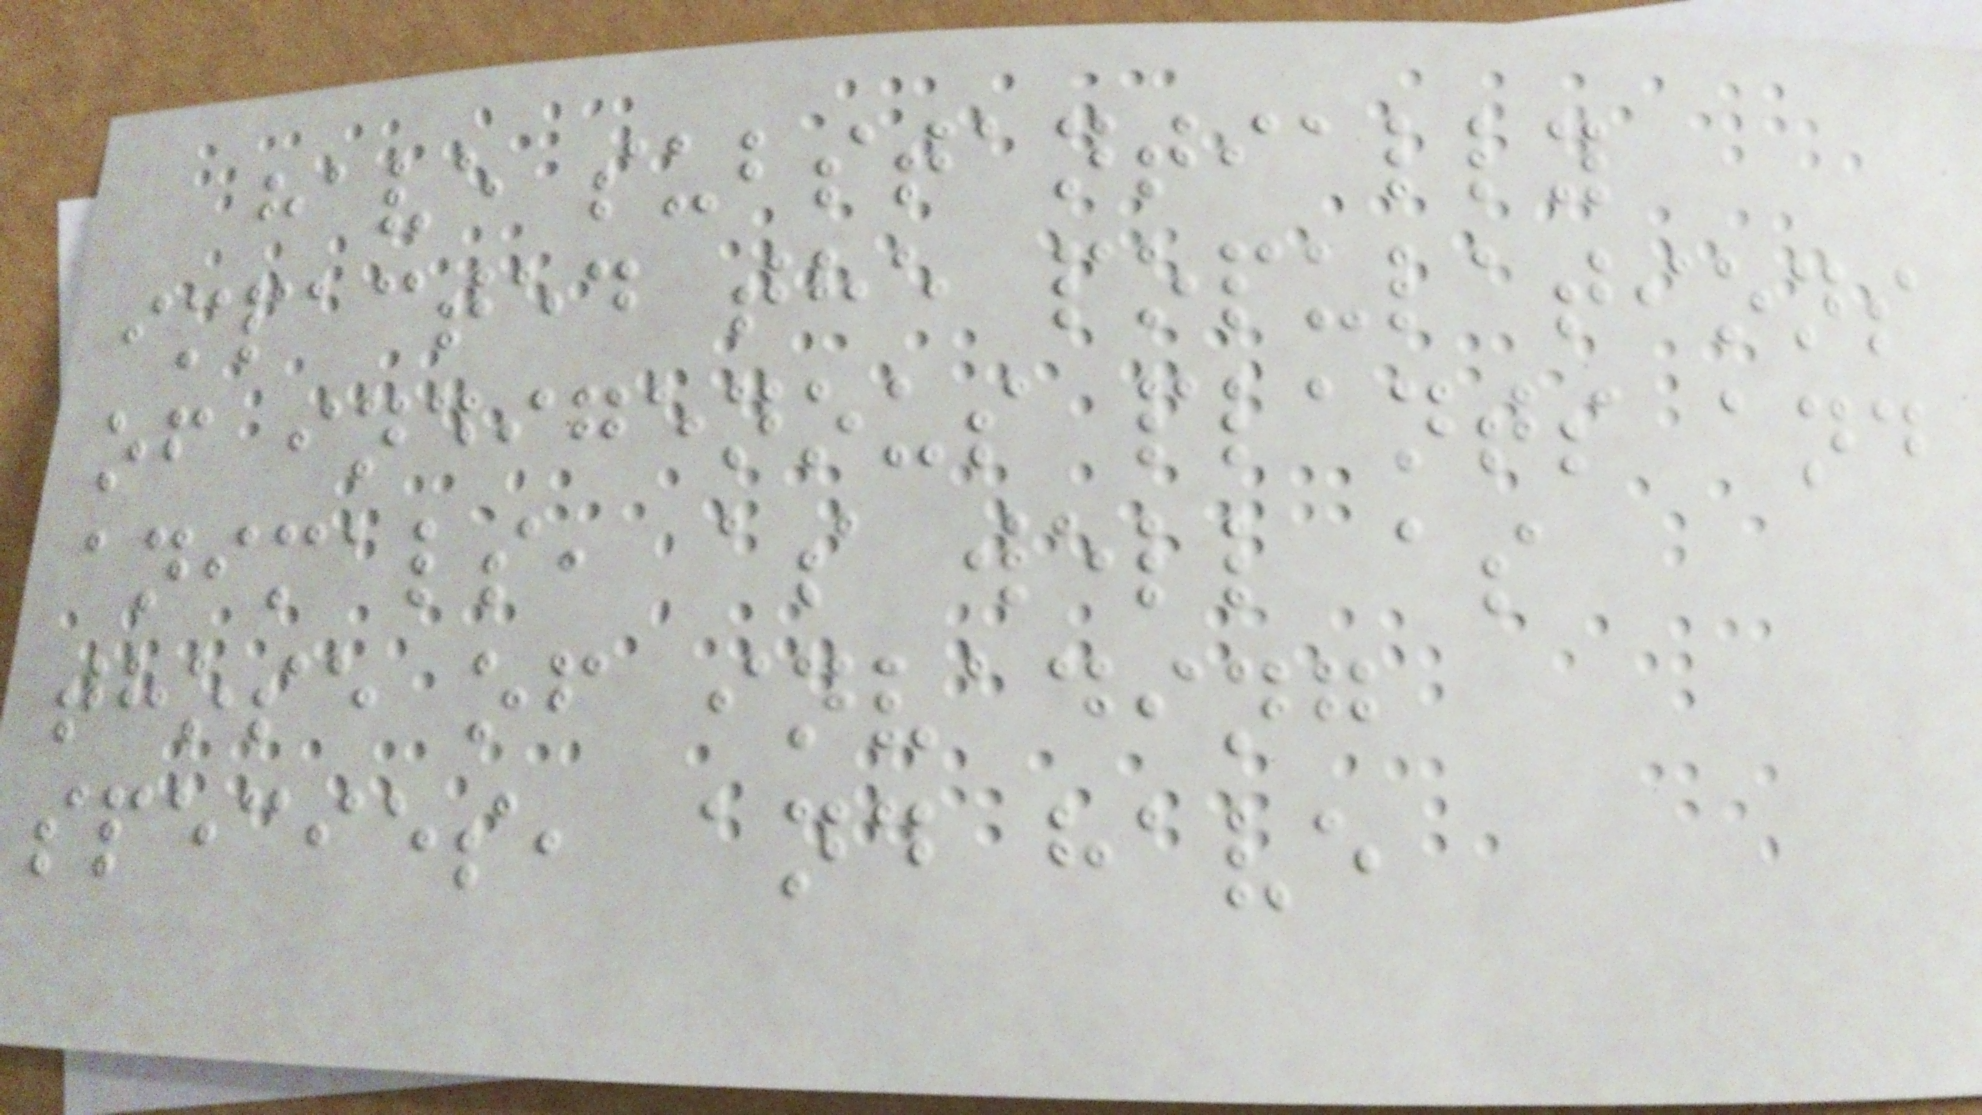have substantially
impacted the populations
of indigenous plants and
animals, as well as
those of invading
species, and have
